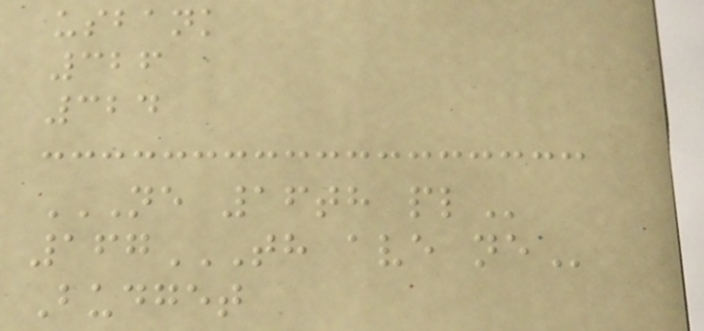usbank
326
324
NE 16TH PL
167TH AVE NE
Budget
